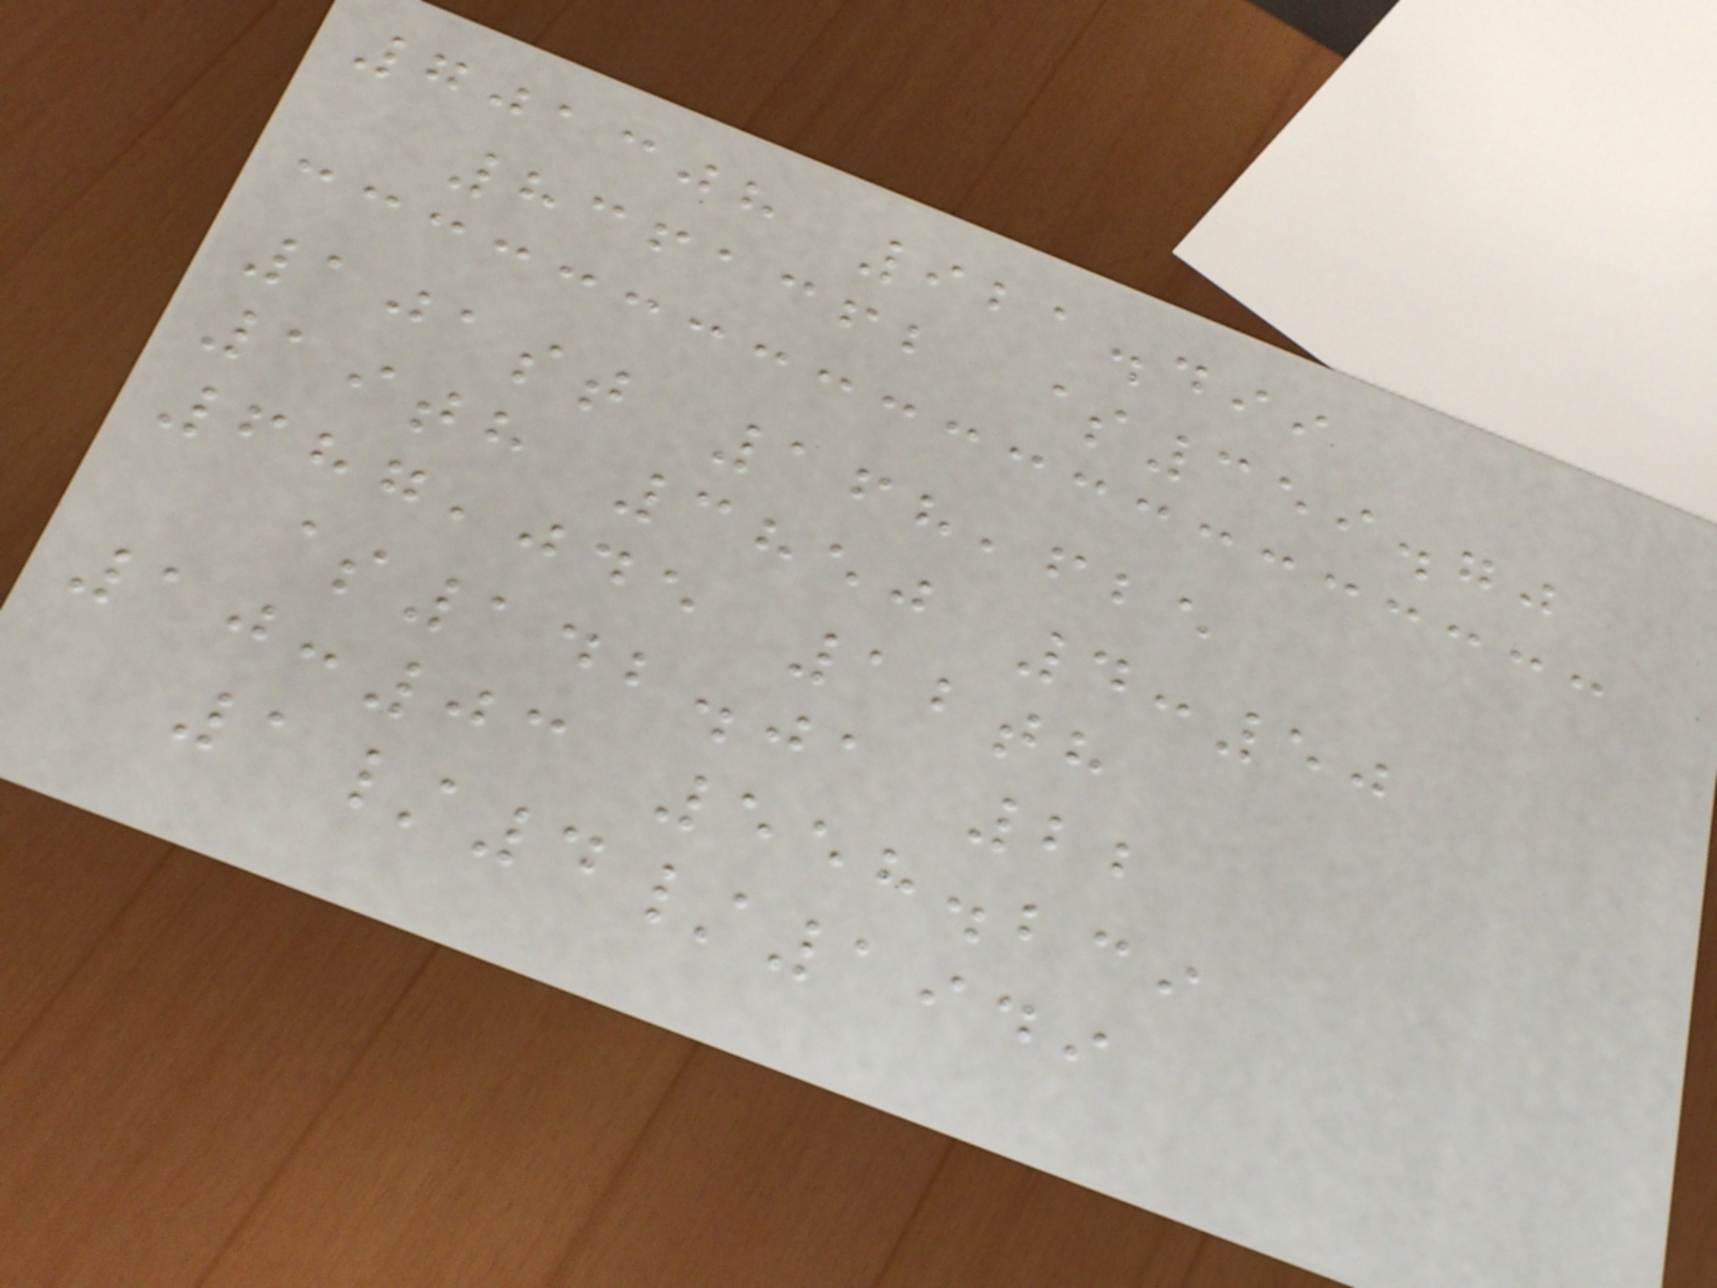701308 921.499
8361362 $359.70
101st 168,625
19th 3850 4:50
687,045 12th
$142.01 22
10:03 558.239
1/4/1949
